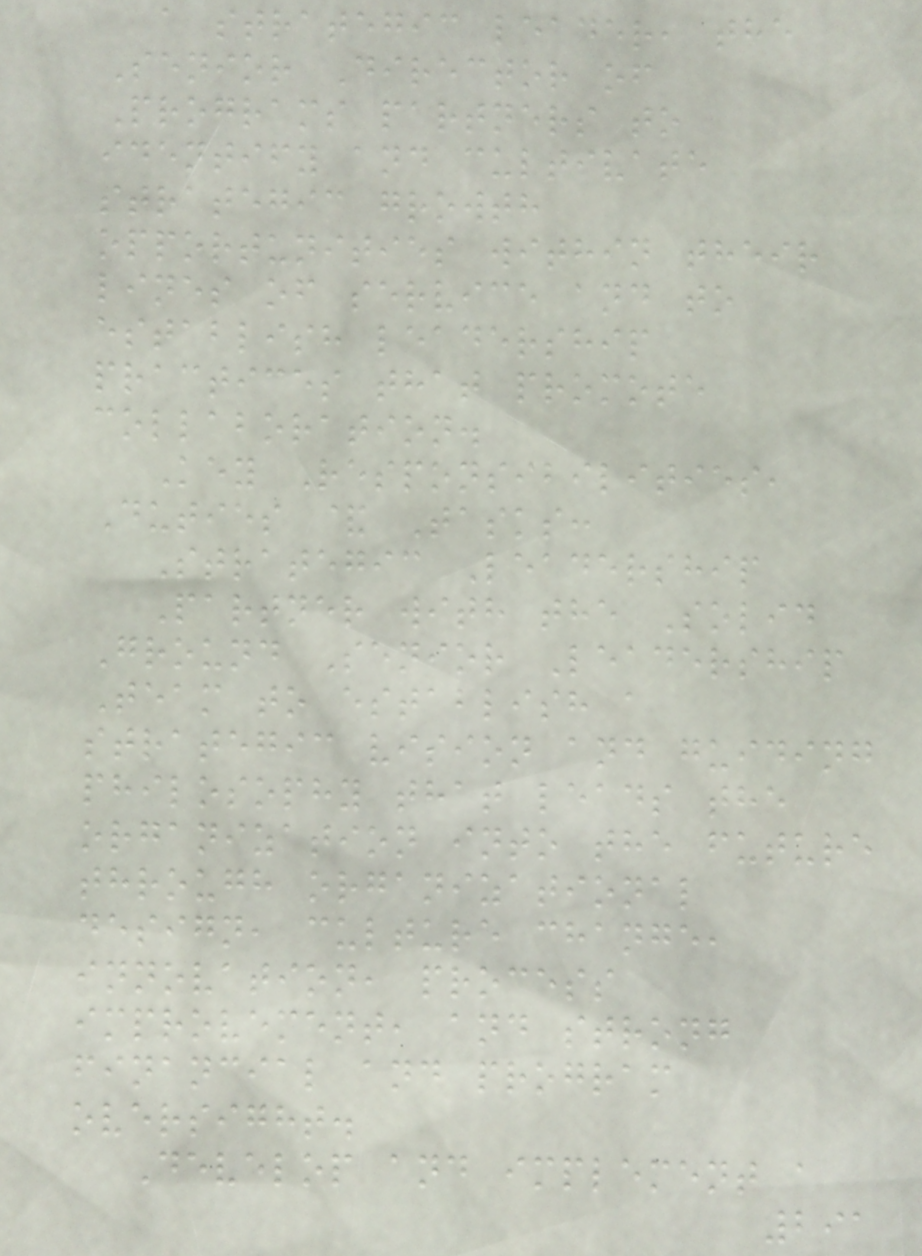a strategic leader, the
Senior Director of
Programs partners to
identify and cultivate
strategic growth
opportunities within their
lines of service and to
establish leadership
practices that promote
collaboration.
Key Responsibilities,
Duties & Tasks:
Strategic Leadership
Partner with the Solid
Ground Senior Leadership
Team to establish a
strategic vision and guiding
philosophy that leads the
organization into the future
through organizational
design, culture change,
innovation, process
improvement, and strong
financial and program
oversight.
Develop and implement a
291
